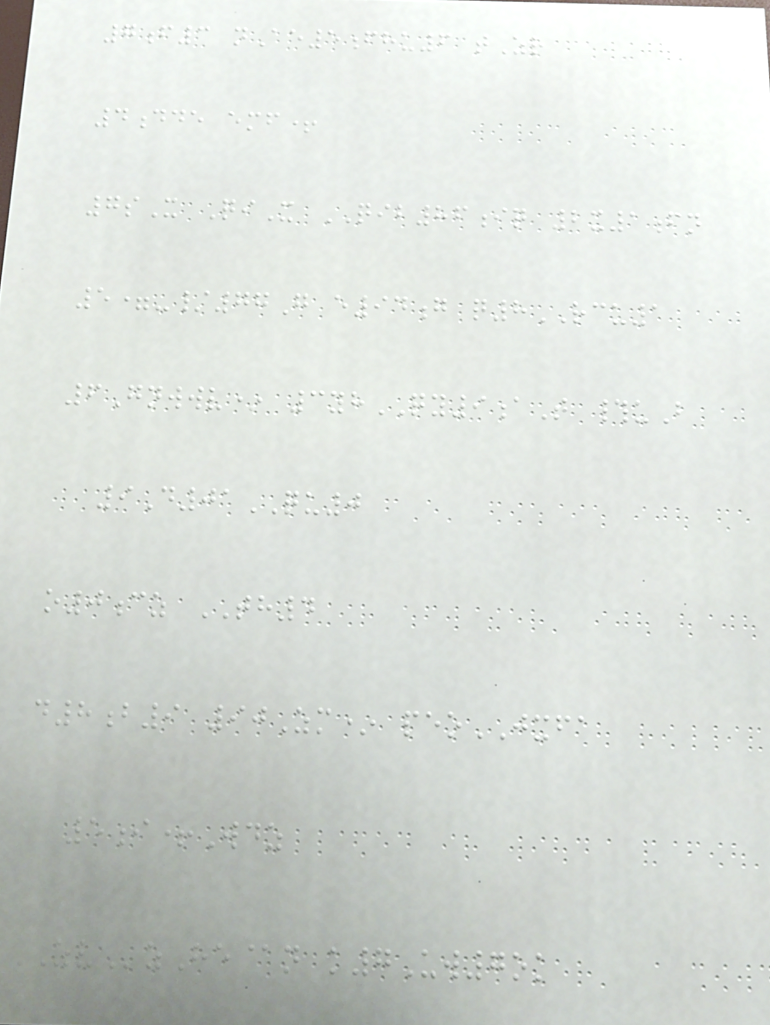7f3 nAe5fhu6 tZr
4dde emf+
7sX QiX QIB86iq 2x1fn
5=-/77G e94g q8RCU1
6Gnwwv* 3yhQY9aT #uB
9D01QU0
o0cz TH4
d8b9 90Zm* peoJXFA
5i+Wdz
ZVzHe@n k7Uw7ok
